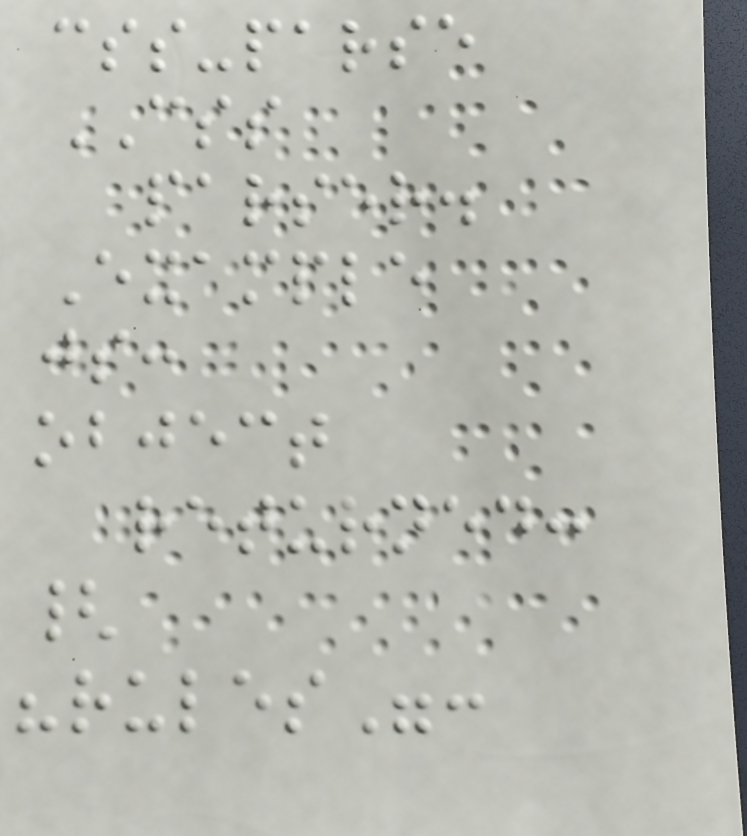css-parse
CSS
parser.
Example
js:
object
returned:
{
"rules":
